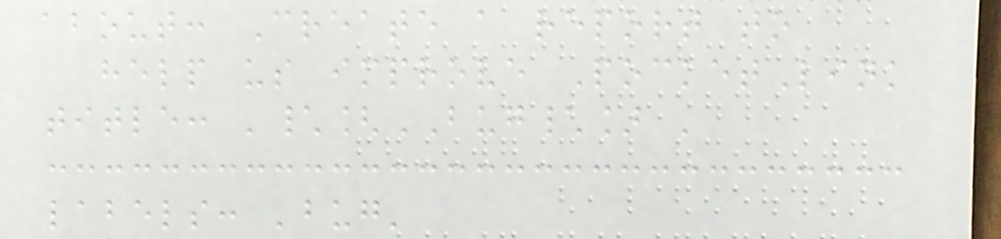about: Create a report to
help us improve PocketLink
title: '\[BUG\] '
labels: 'bug'
